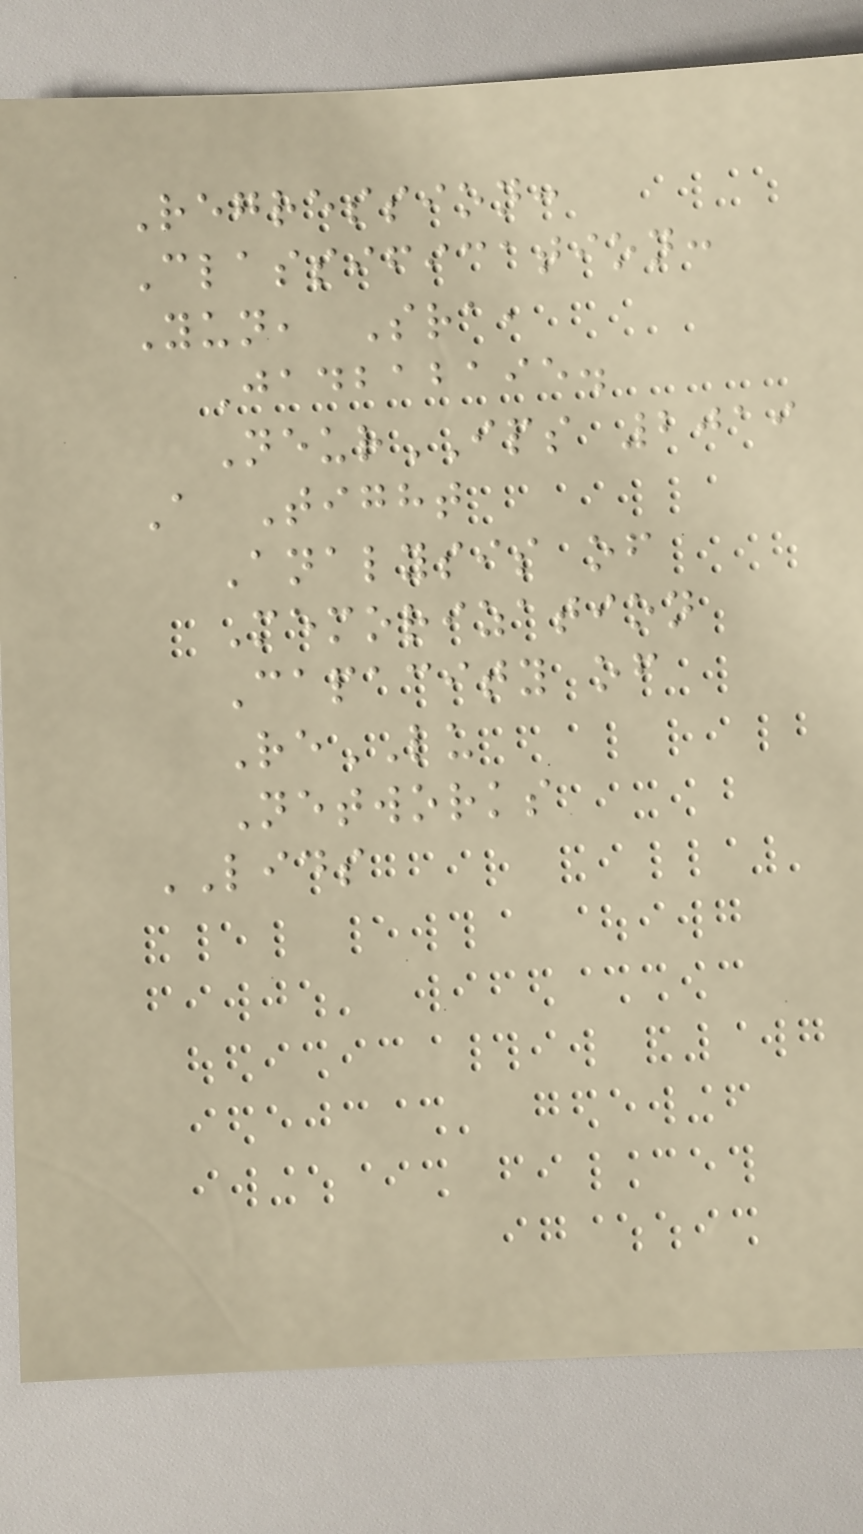Regression:
Classification:
Yun, Sra,
Jadbabaie.
NeurIPS 2019
A Tight
Analysis of
Memorization
Capacity of
ReLU
Networks
LIDS
